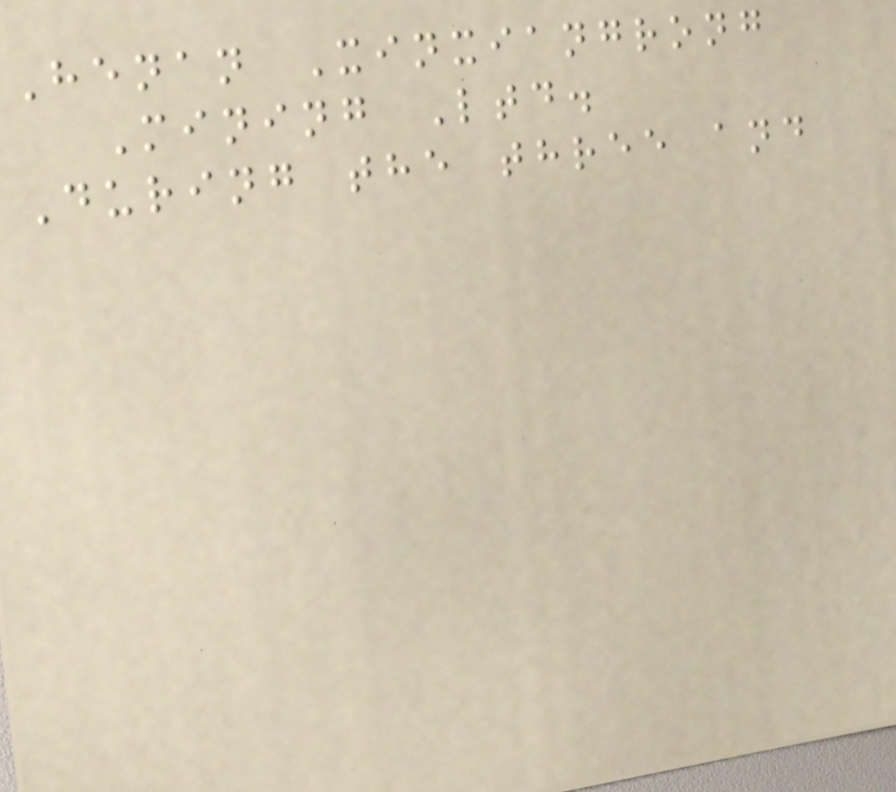Henan Xinxiangrong
Mining Ltd.
During the three and
